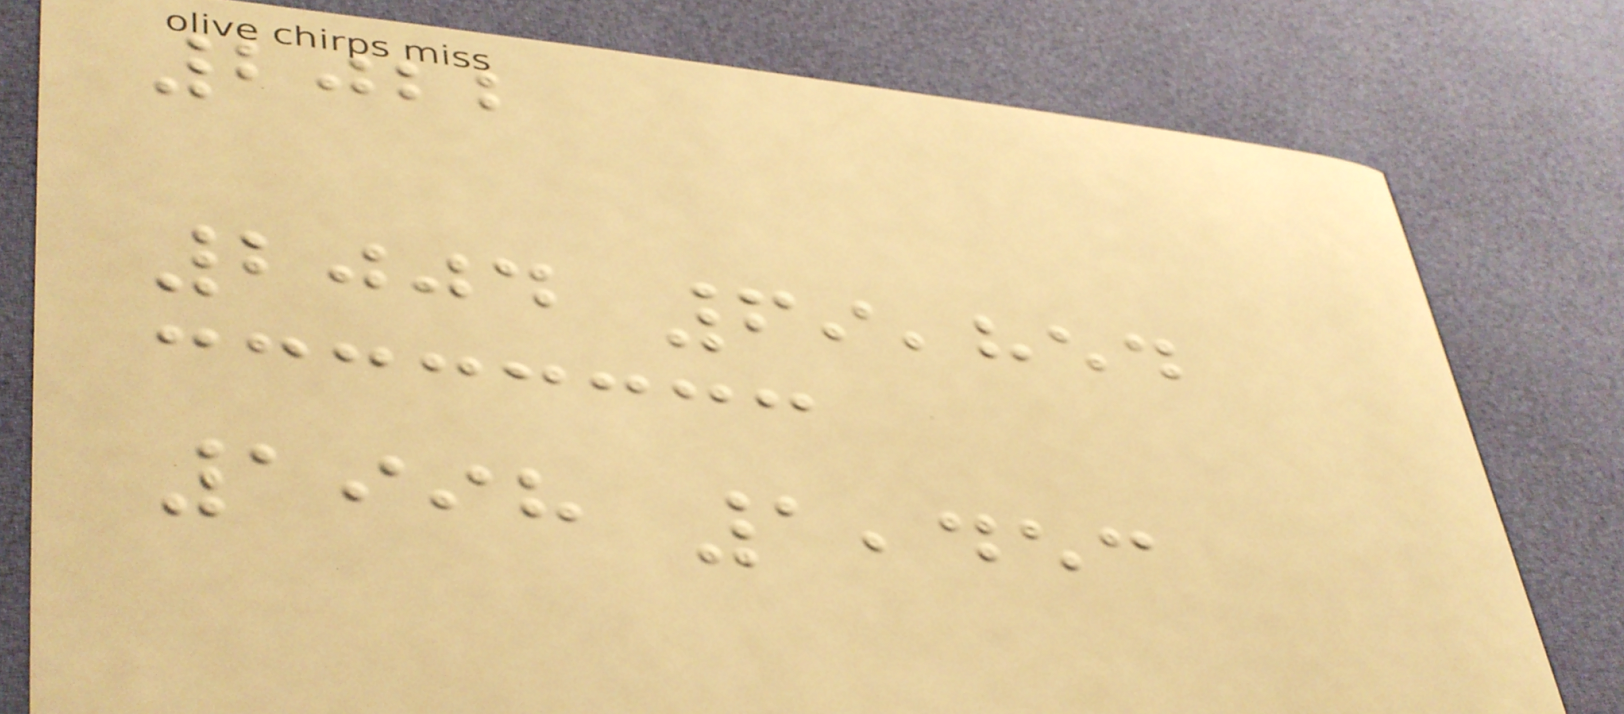2022
2004 69,854
1998 1,453
